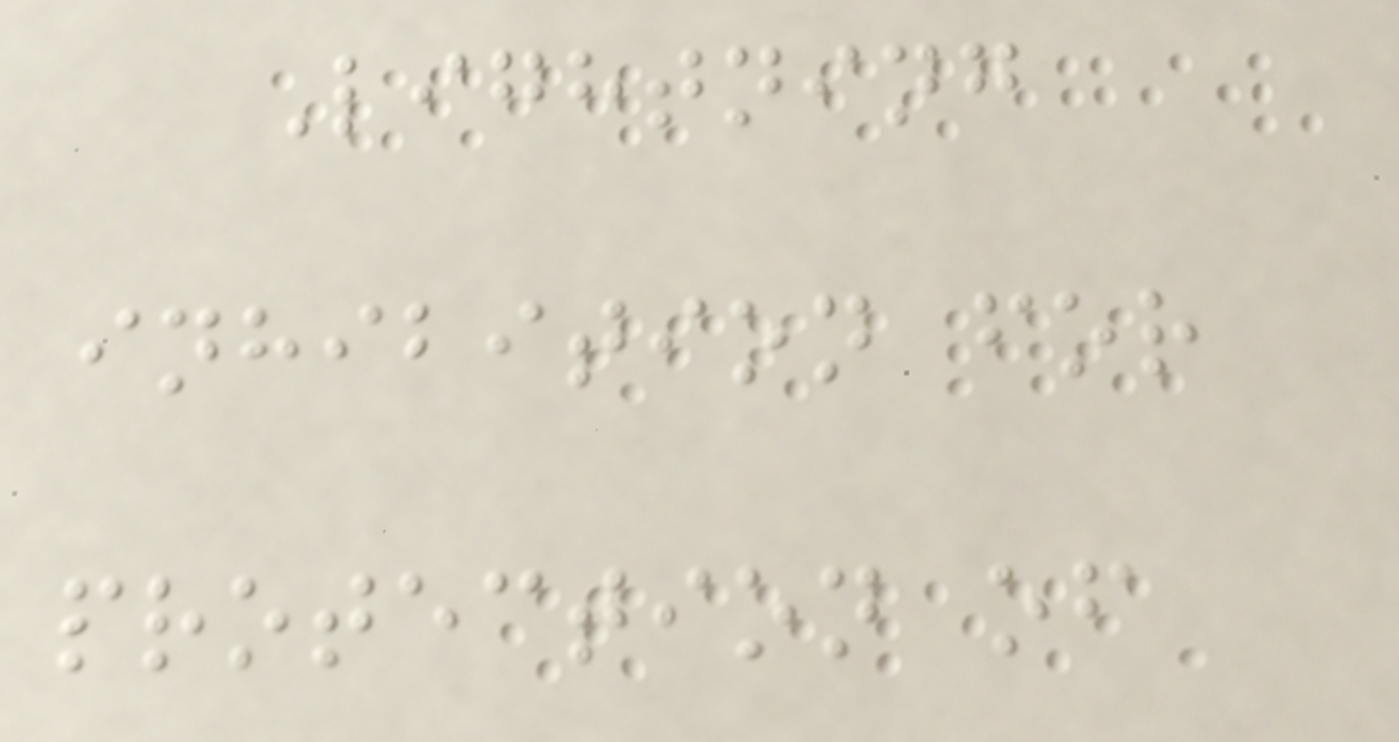Lightning
inhibition for
protection of
